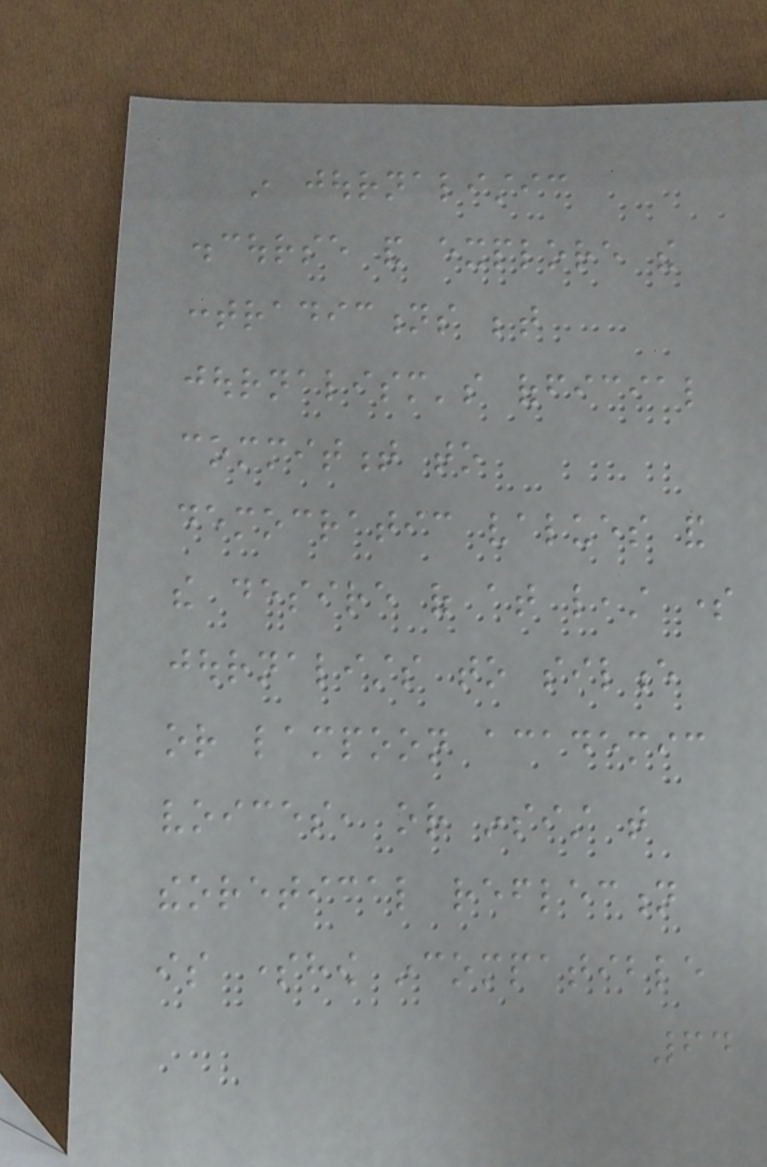in journalistic
discourse and explore the
contradictions between
journalism's official
commitment to
democratic values and
the desire of at least some
journalists to silence
or lampoon academic
voices, or insist that
theoretical reflection
is somehow incompatible
64
